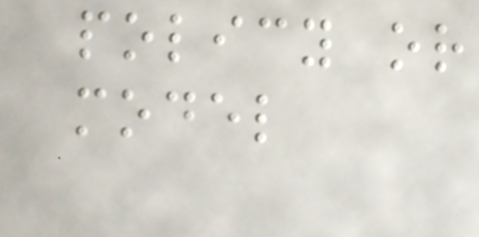policy or
model
